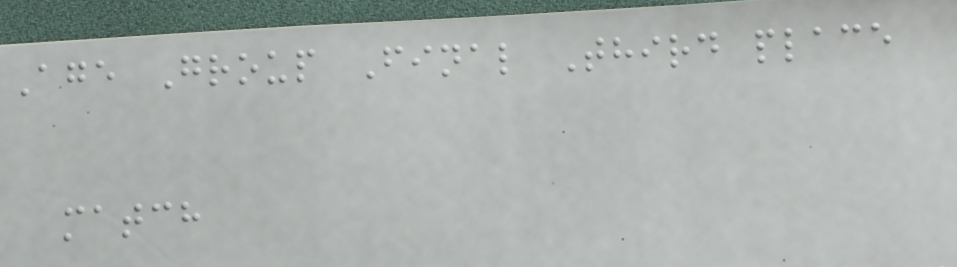Age Group Final Third place
match
